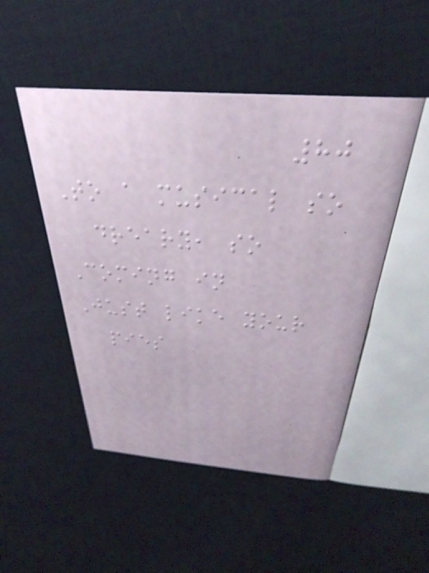80
To a musical so
dreary, so
Coming in
Just like your
pies
